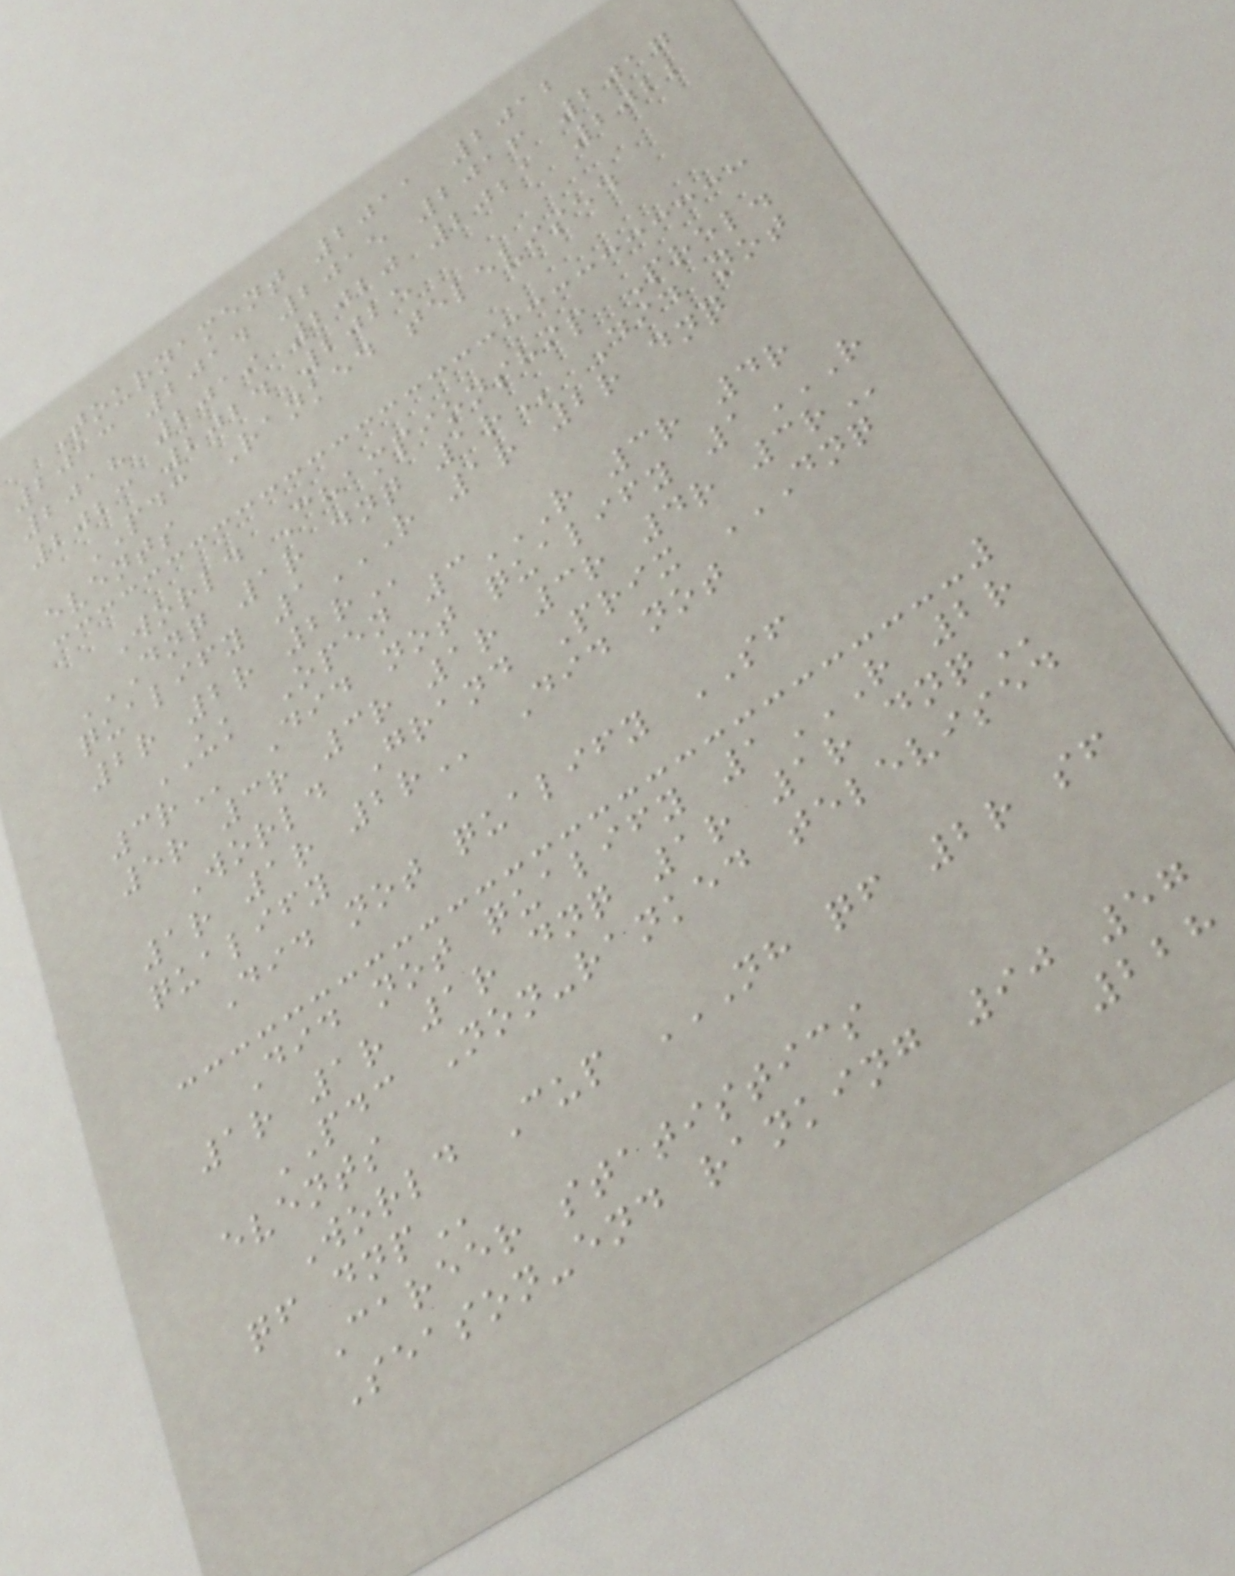Tournament 2011 2012
2013 2014 2015 2016 2017
2018 2019 2020 2021 2022
2023 2024 2025
PDC Ranked televised
events
World Championship Prel.
DNQ 1R DNQ 1R Did not
qualify 1R 1R 2R DNQ
2R 2R 2R
UK Open 3R 3R 4R
3R Did not qualify 1R
5R 3R 3R 1R 3R 4R 3R
World Grand Prix DNQ
1R 1R 2R Did not
qualify
Did not qualify SF
Did not qualify 1R 2R
1R 1R 1R DNQ 1R 1R DNQ
PDC Non-ranked televised
events
World Cup NH QF 2R SF
QF DNP
Career statistics
Season-end ranking 90 57
228
